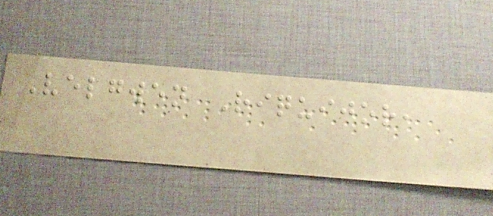Velgwen Riquijor,
